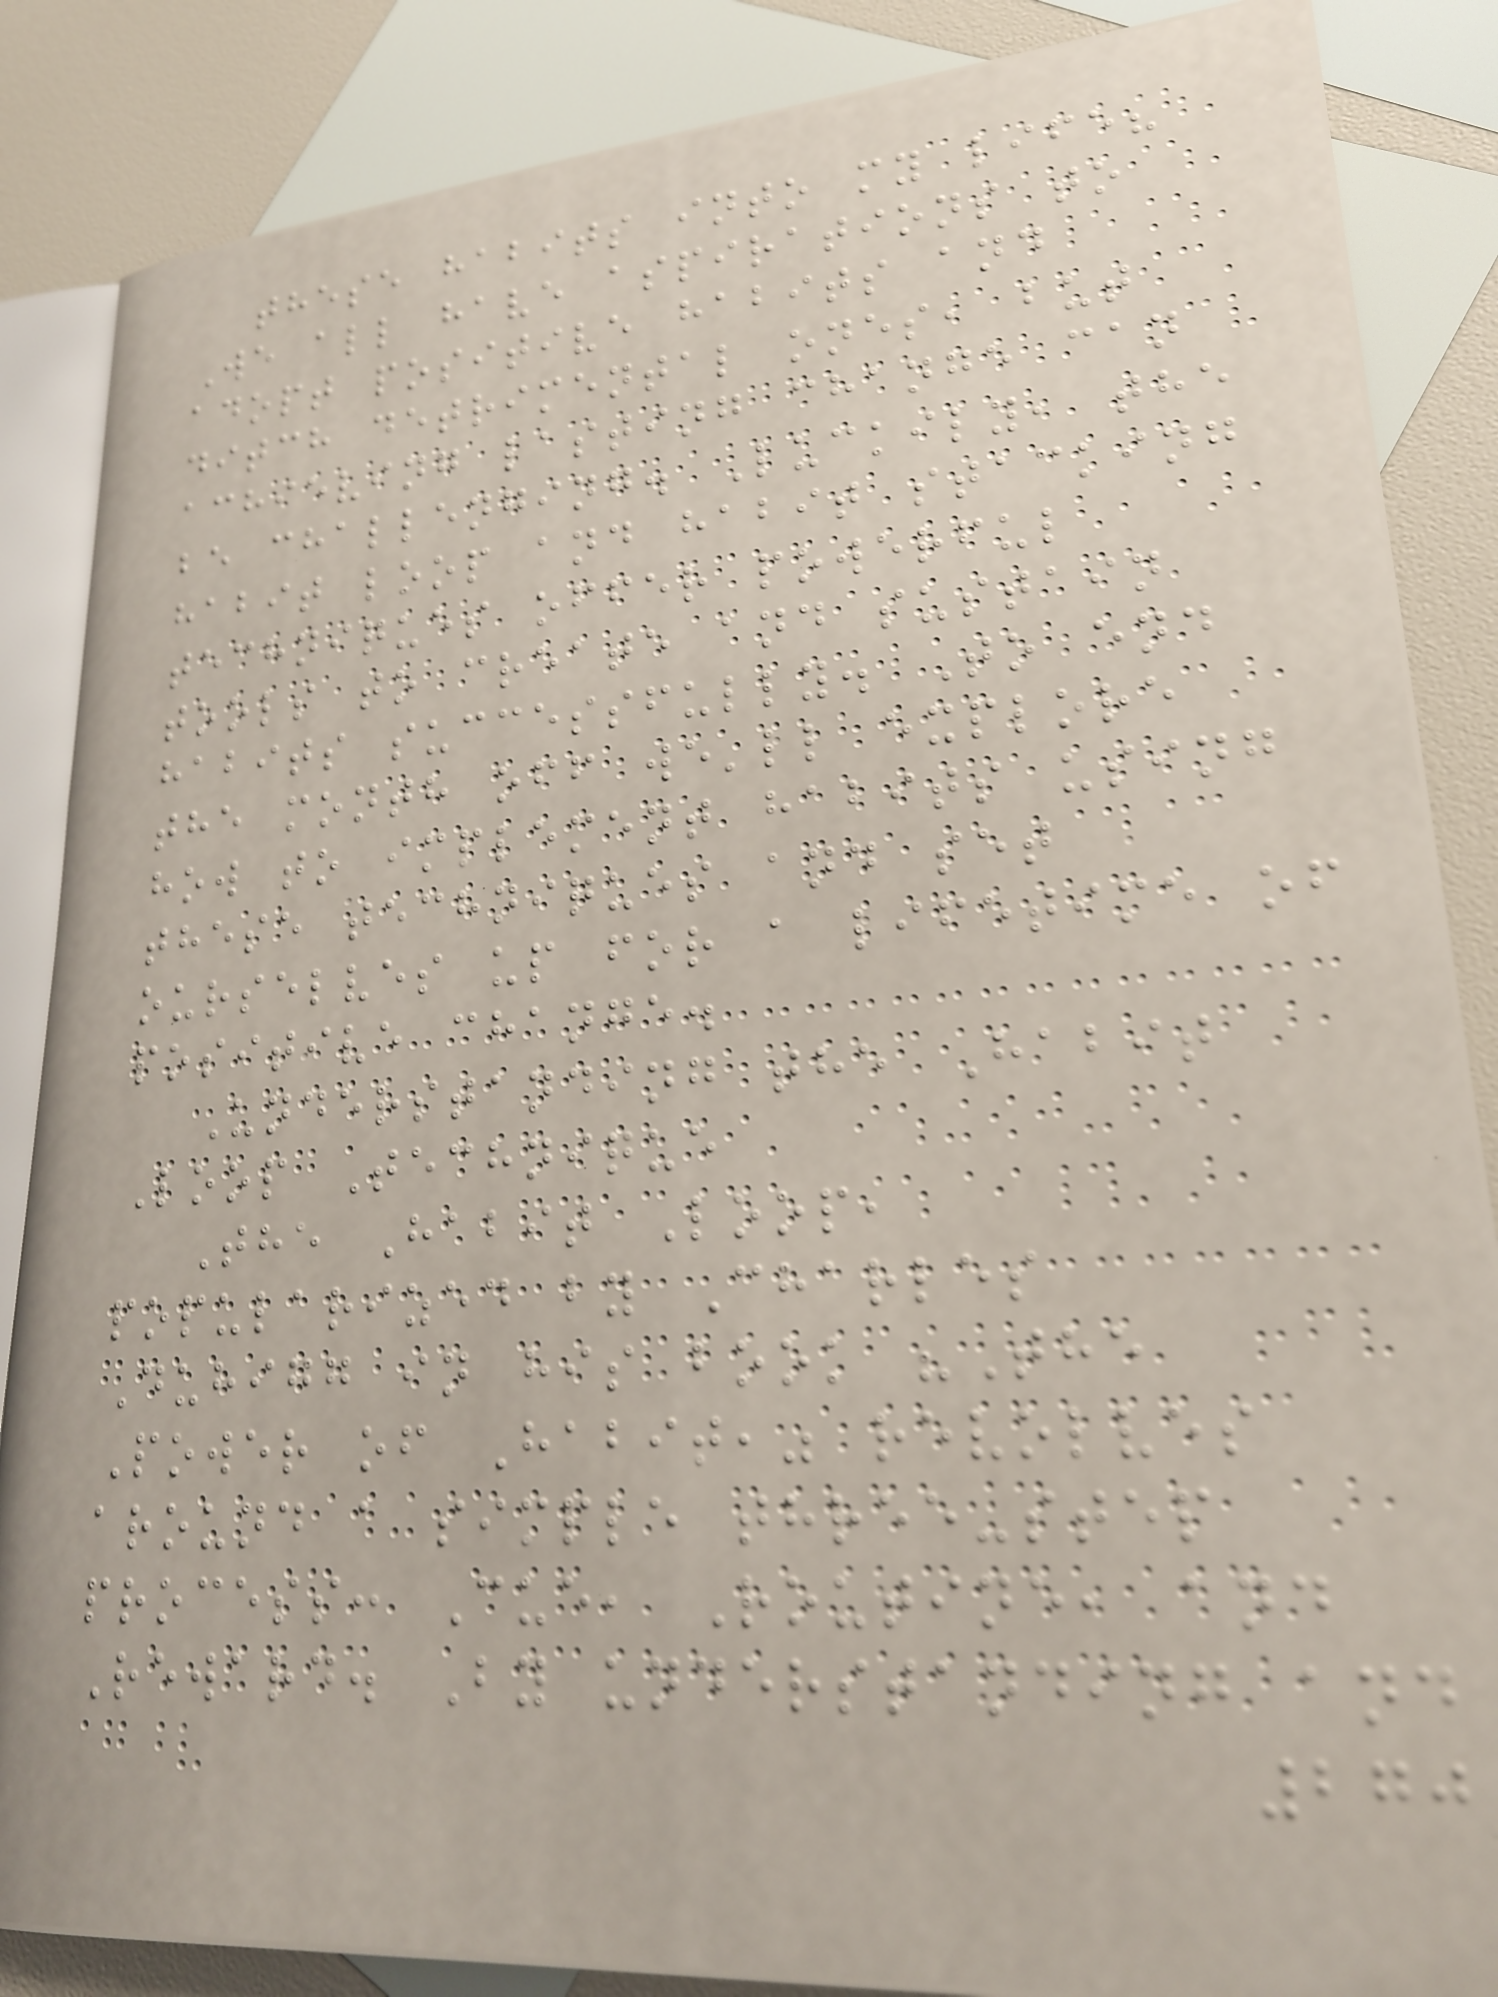these habits into my life?
We all have aspirations to
adopt positive habits and
ditch detrimental ones, but
achieving lasting change can
be challenging. Luckily, the
habit loop and habit stacking
techniques offer powerful
tools to create and sustain
habits successfully. To end
the month off we'll explore
how to implement habits using
these techniques and set
ourselves up for a lifetime of
positive change.
Understanding the Habit
Loop Technique
The Habit Loop,
popularized by Charles
Duhigg in his book "The
Power of Habit," revolves
around a simple three-step
process: Cue, Routine, and
Reward. By understanding and
270
